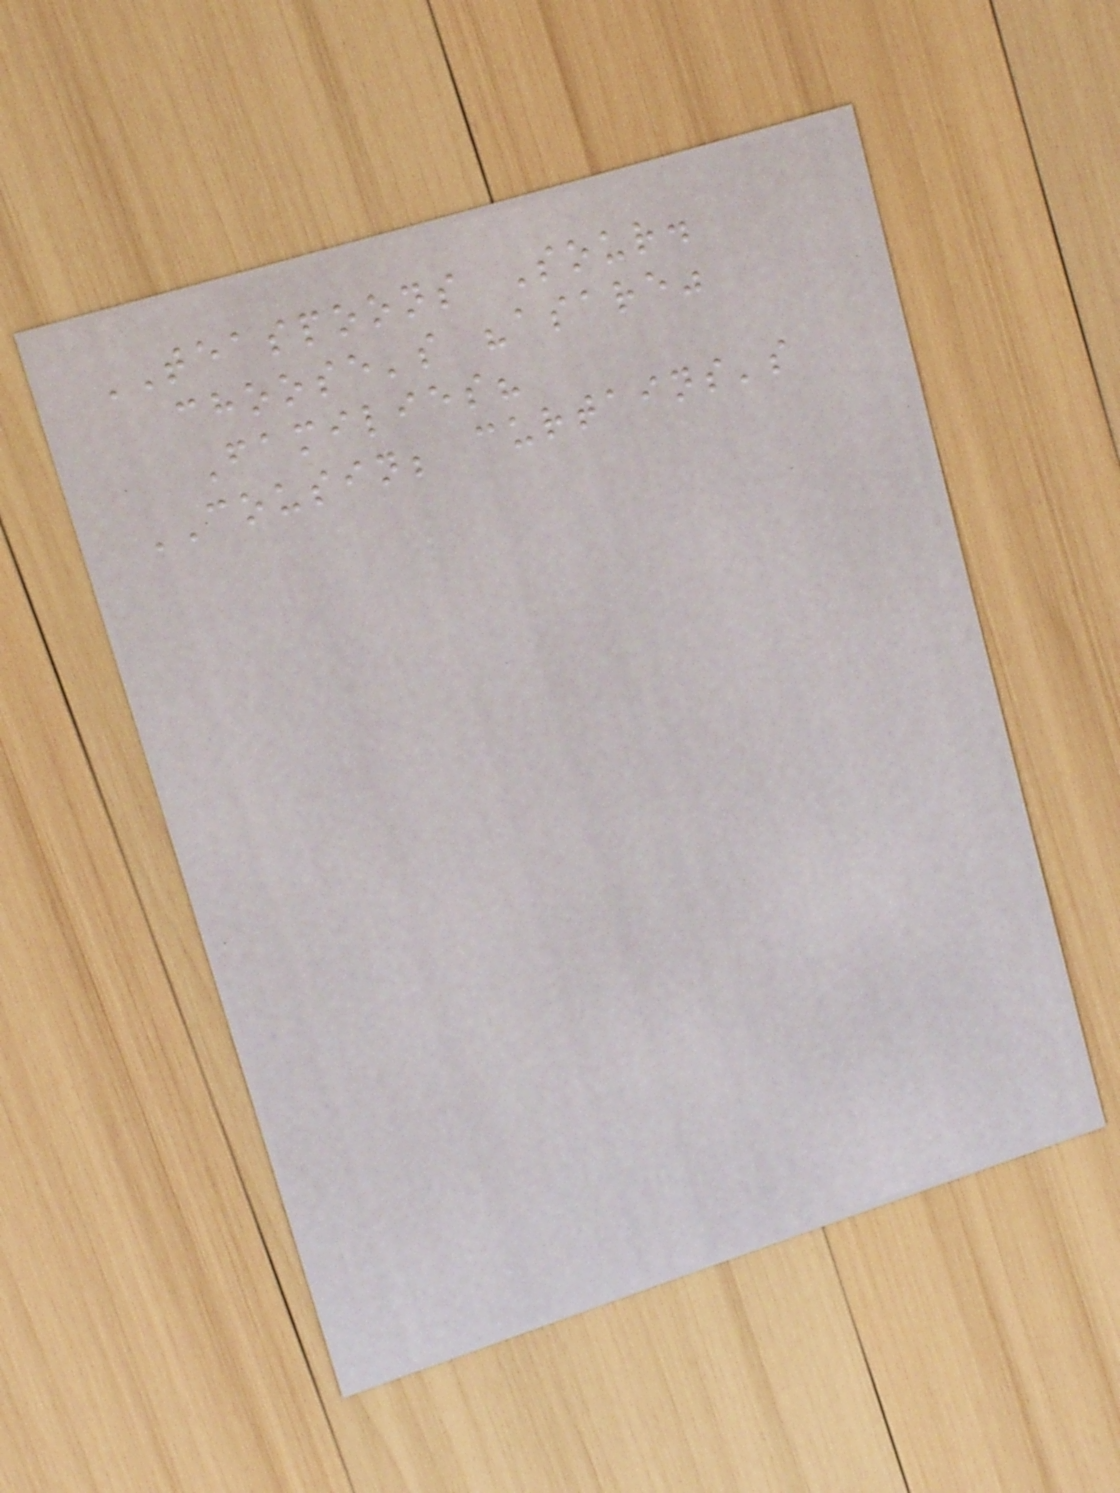TEASPOONS Sour.
choose's "asare"
Families?
COUSIN; curtains's
